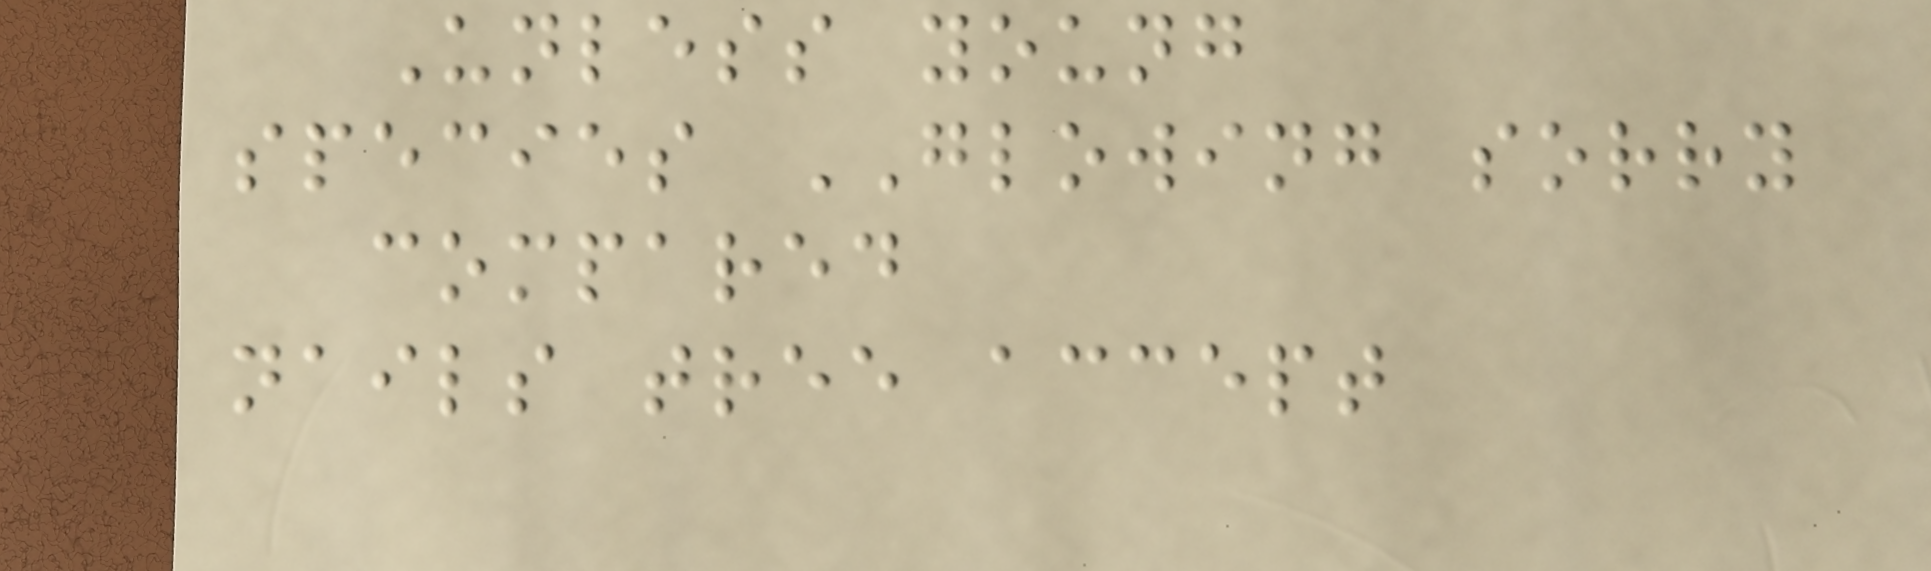Unless young
species GLOWING sorry
compared
nails tree accept
